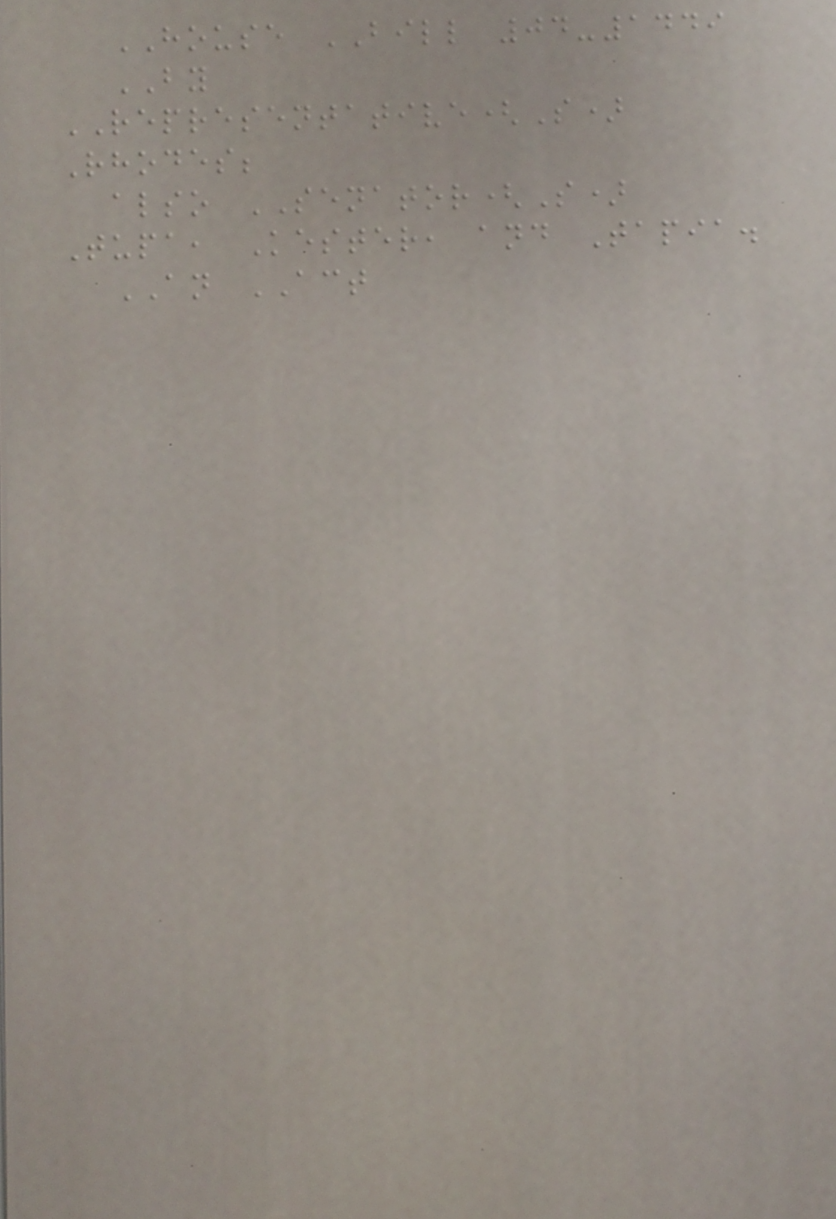HOUSE BILL 04-1449
BY
REPRESENTATIVE(S)
Rhodes;
also SENATOR(S)
Tupa, Kester, and Tapia.
AN ACT
